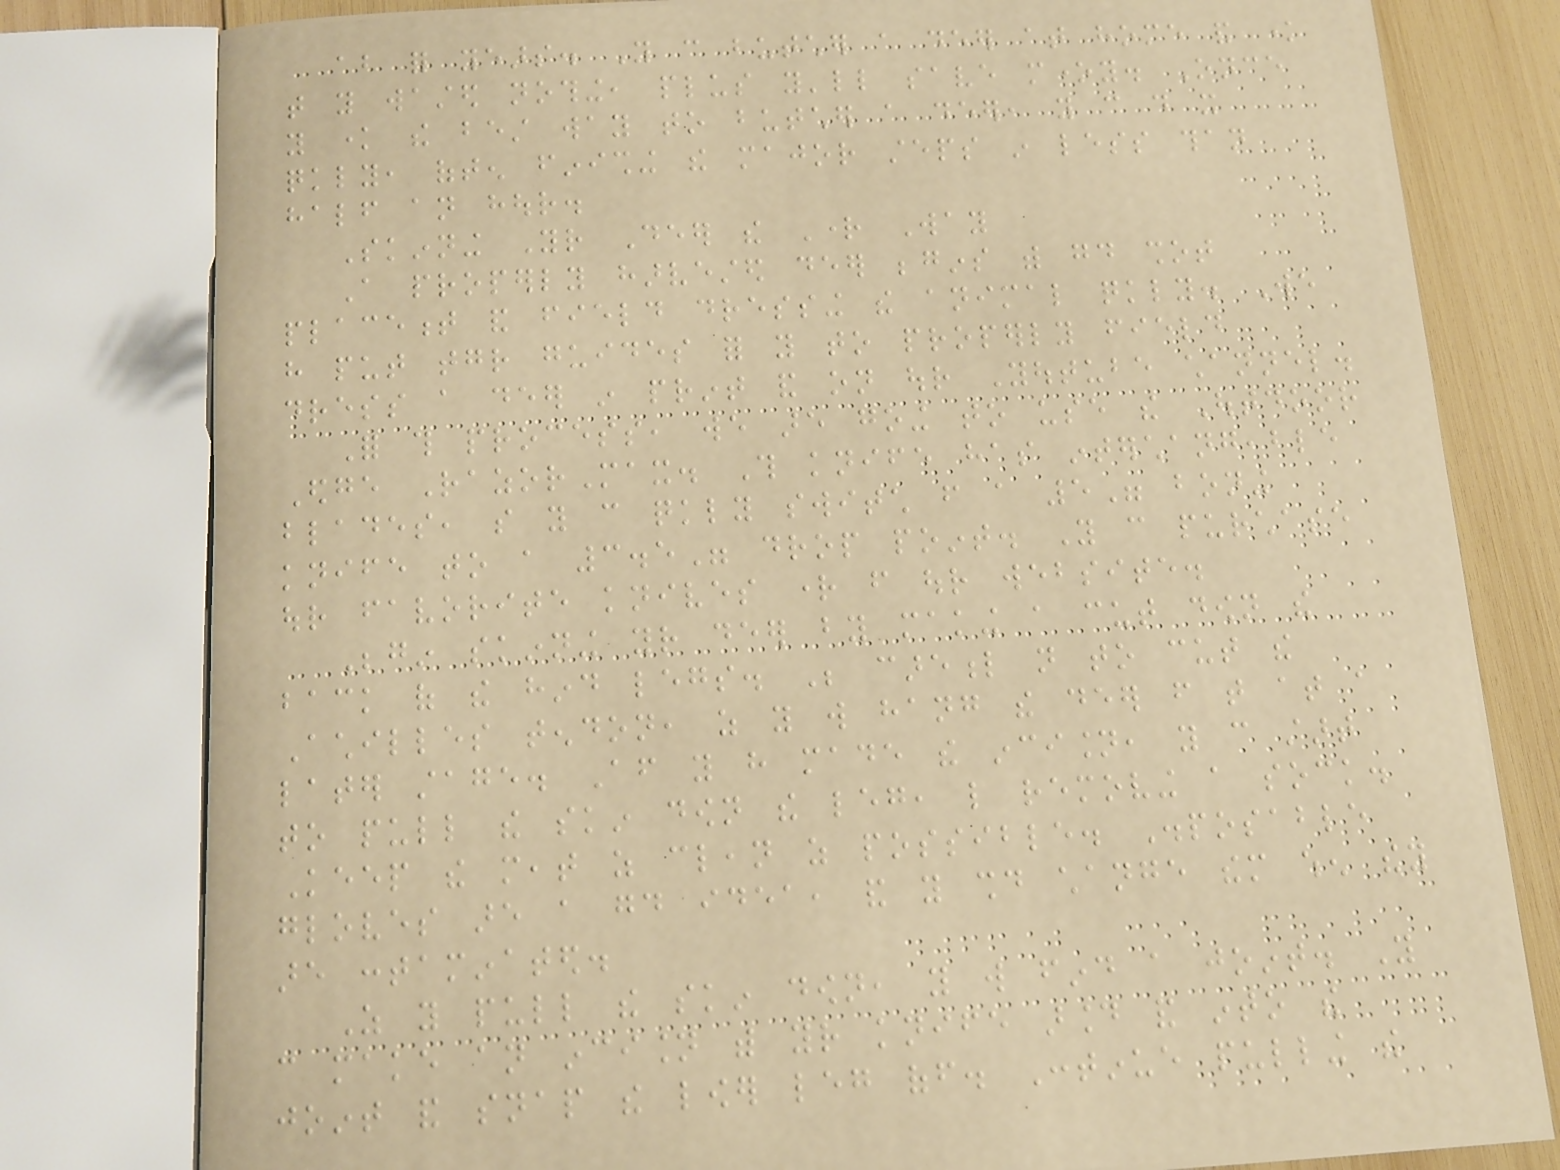about for years. You can butcher a deer at home and know
that you wasted nothing, plus you'll save money. Once
you know the best way to butcher a deer, you can do it
quickly, often finishing the major steps in less than
half an hour.
Skinning Your Deer the Right Way
A properly harvested deer begins with good shot
placement and field dressing the animal quickly. We
have put together guides for you to properly field
dress a deer in print and on our Youtube channel.
For this process, we are going to use the Outdoor
Edge RazorMax. This knife has interchangeable
blades, so you can quickly switch from a 5" boning
knife to a 3.5" drop point. You can purchase
our favorite knives right from our website.
Begin skinning your deer by making a cut down the
back of the hind legs. Be careful not to cut the
Achilles tendon, as you will hang the deer from that at a
later stage. After you have made the incision, you can start
to pull the skin down the leg, like removing a sock.
Keep the meat as clean as possible. Disposable
gloves are a good idea, and you should change them when they
are contaminated.
As you pull the skin down, you will find a joint. You
can make an incision with your knife around and into the
joint and snap the lower leg off. Continue pulling the
